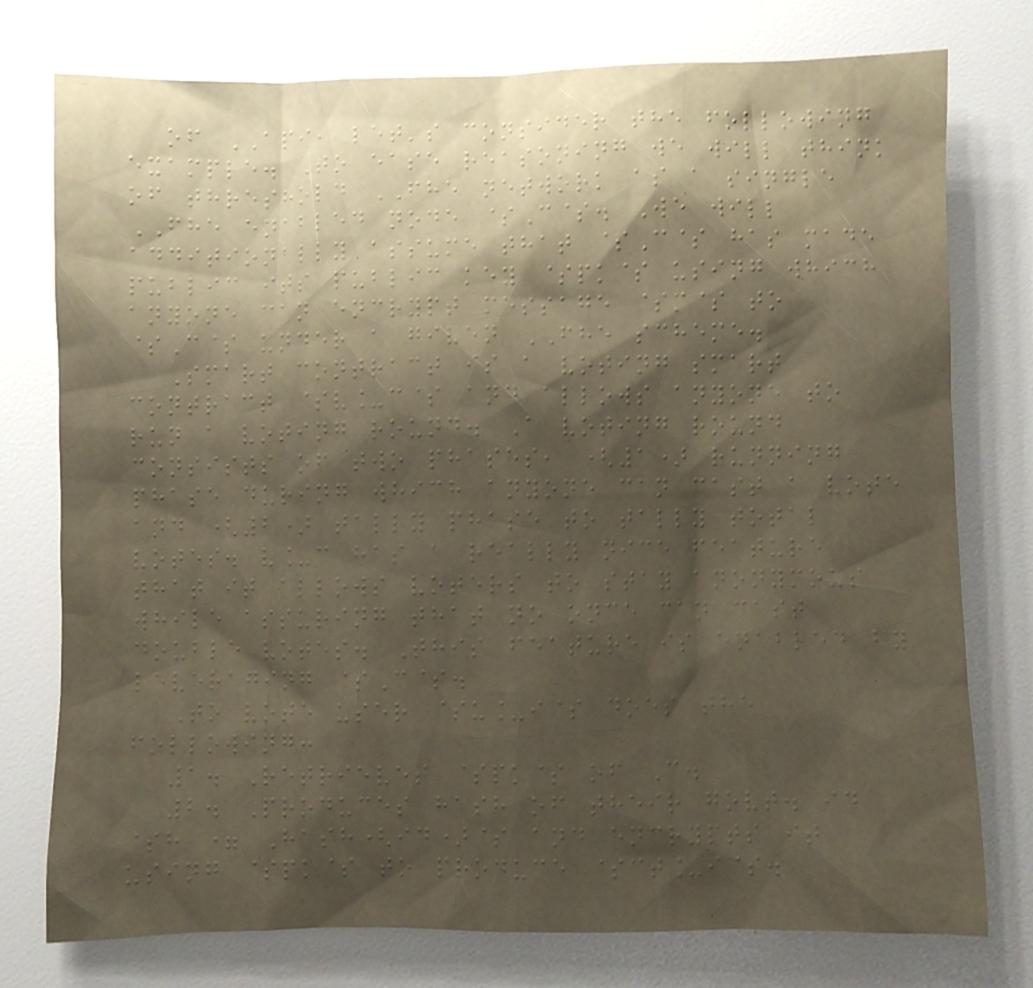of API, let's consider the following
example. To ease reasoning we will think
of threshold FHE network as a single
FHE enabled node $C$. We will
additionally assume that $C$ has made
public its public key $pk$ using which
anyone can encrypt message $m$ to
$C$ under a given FHE scheme.
Smart contract is a voting smart
contract $v_c$ and allows anyone to
run a voting round. A voting round
consists of two phases, (1) running
phase during which anyone can cast a vote
and (2) tally phase to tally total
votes. v_c has a really nice feature
that it allows voters to stay anonymous
while assuring that no once can cast
double votes. This feature is enabled by
leveraging $C$.
To vote user $u_i$ does the
following:
1. Retrieves $pk$ of C.
2. Produces hash of their govt. id
$h = Hash(id)$ and encrypts it
using $pk$ to produce $ct_i$.
